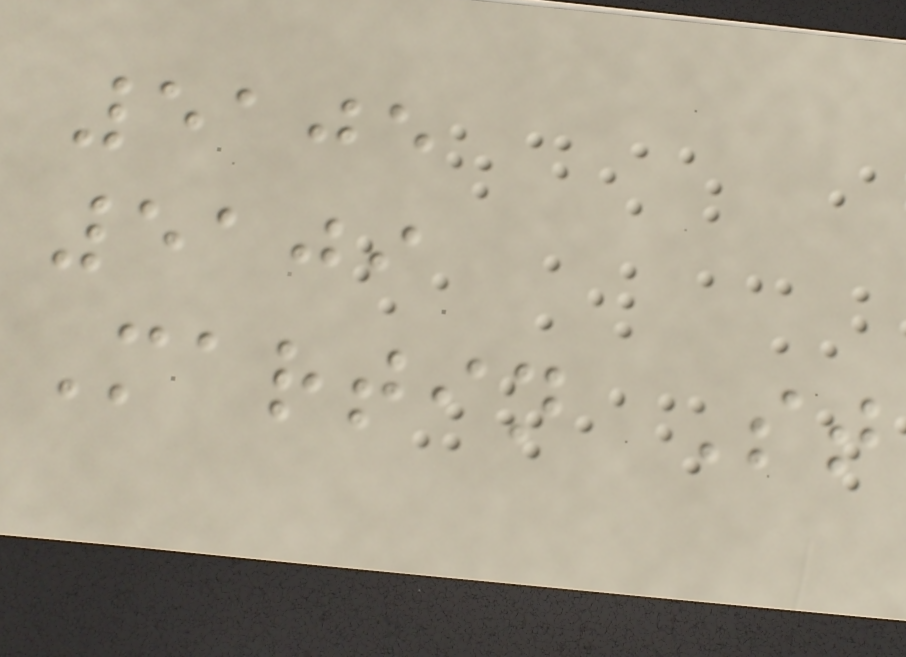5105
5109
Martin St
